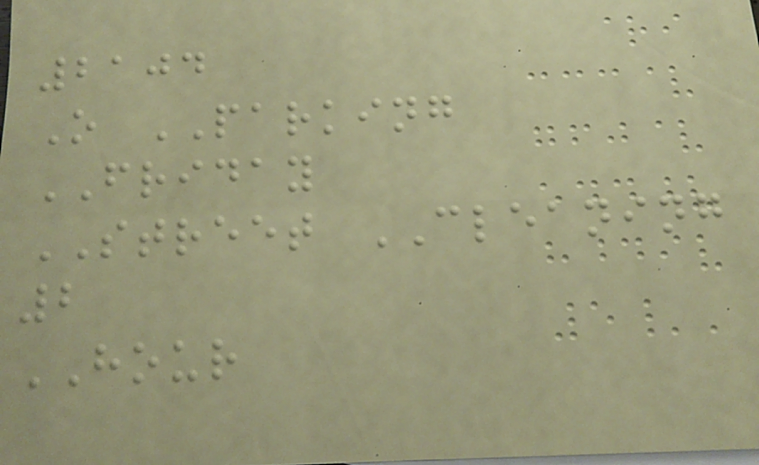2104
O PARKING
FRIDAY
STREET CLEANING
2
HOUR
